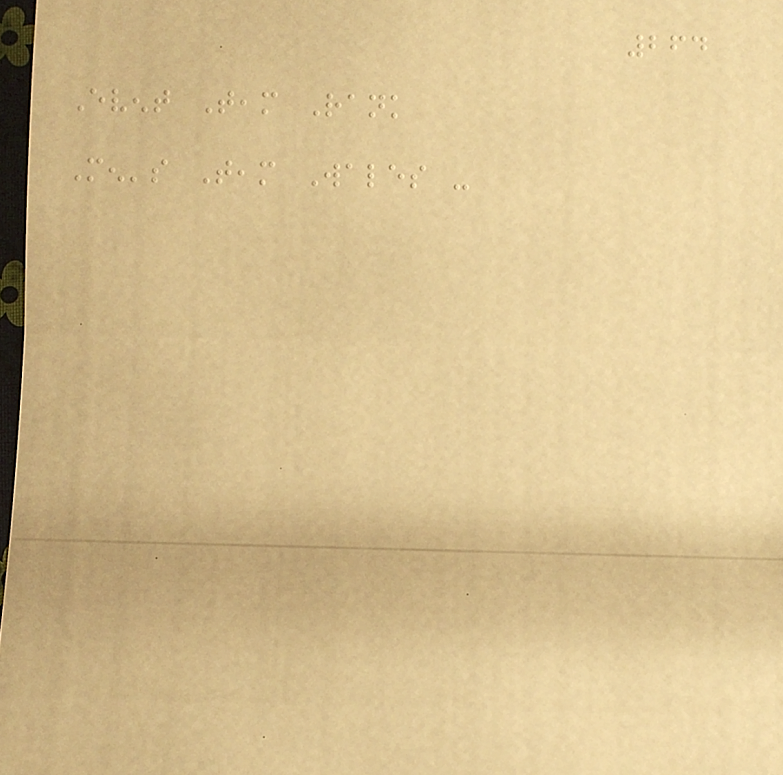264
Event Team Rank
Men's Team Wales -
